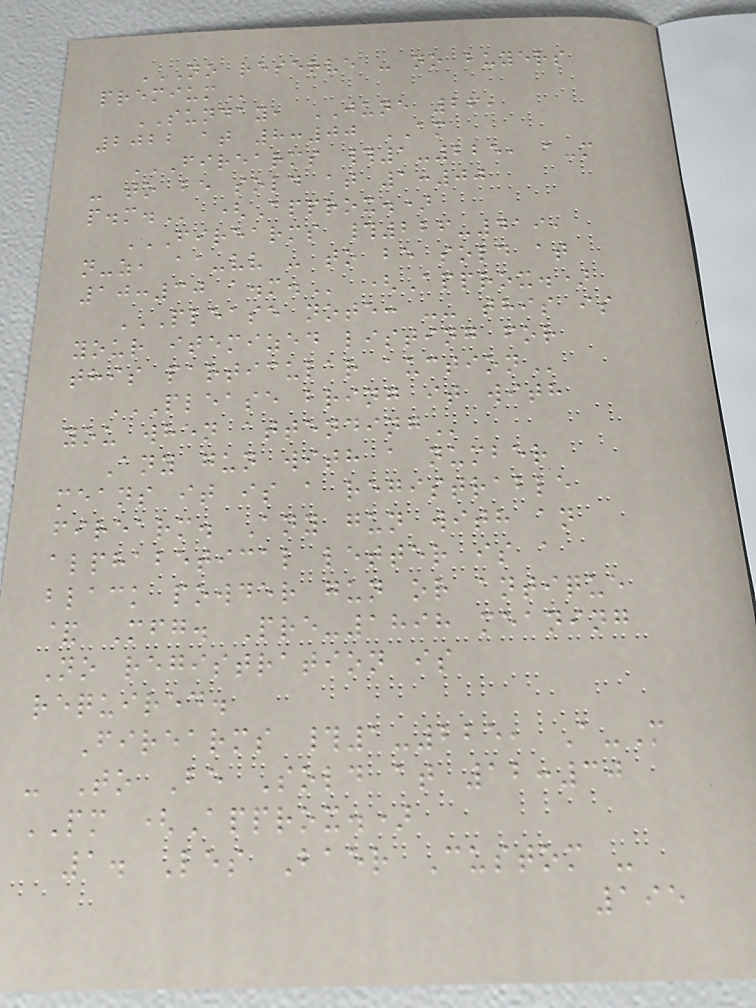NO RESERVE - NO BUYERS
PREMIUM
SUNDAY, JUNE 26,
2022 at 8:00 AM
FIREARMS #1-225, A-M
- TO BE SOLD AT 1:00
P.M. (Approx.)
FIREARMS #226-419,
N-Z, AA-VV - TO BE SOLD AT
10:30 A.M. (Approx.)
PLEASE NOTE: -- THIS IS
YOUR ITEMIZED LISTING FOR
THIS PARTICULAR AUCTION
PLEASE BRING IT WITH
YOU WHEN ATTENDING
Any gun with a number
means it is a registrable
firearm. Any gun with an
alphabetical letter is a
black powder gun or antique
& Mfg. Pre-1898 meaning
No registration is
required.
Firearms #1-225, A-M
- To Be Sold at 12:30
PM (Approx.)
1. Les Baer Custom -
195
